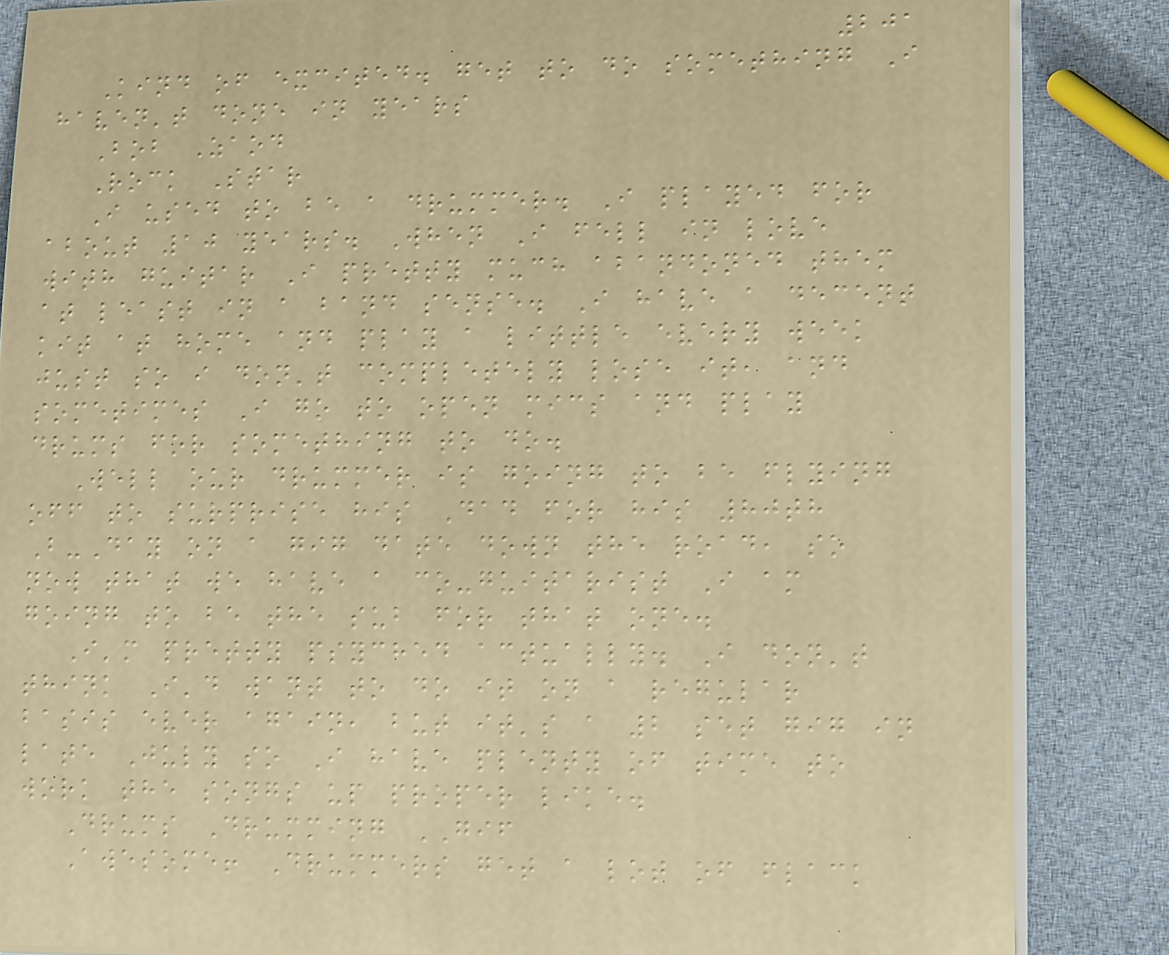201
Kind of excited. get to do something I
haven't done in years
Bob Zaod
Rock Star
I used to be a drummer. I played for
about 10 years. When I fell in love
with guitar I pretty much abandoned them
at least in a band sense. I have a decent
kit at home and play a little every week
just so i don't completely lose it, and
sometimes I go to open mics and play
drums for something to do.
Well our drummer is going to be flying
off to surprise his Dad for his 80th
B-Day on a gig date down the road, so
now that we have a co-guitarist I am
going to be the sub for that one.
I'm pretty psyched actually. I don't
think I'd want to do it on a regular
basis ever again, but it's a 2 set gig in
late July so I have plenty of time to
work the songs up proper like.
Drums Drumming GIF
Awesome! Drummers get a lot of flack
